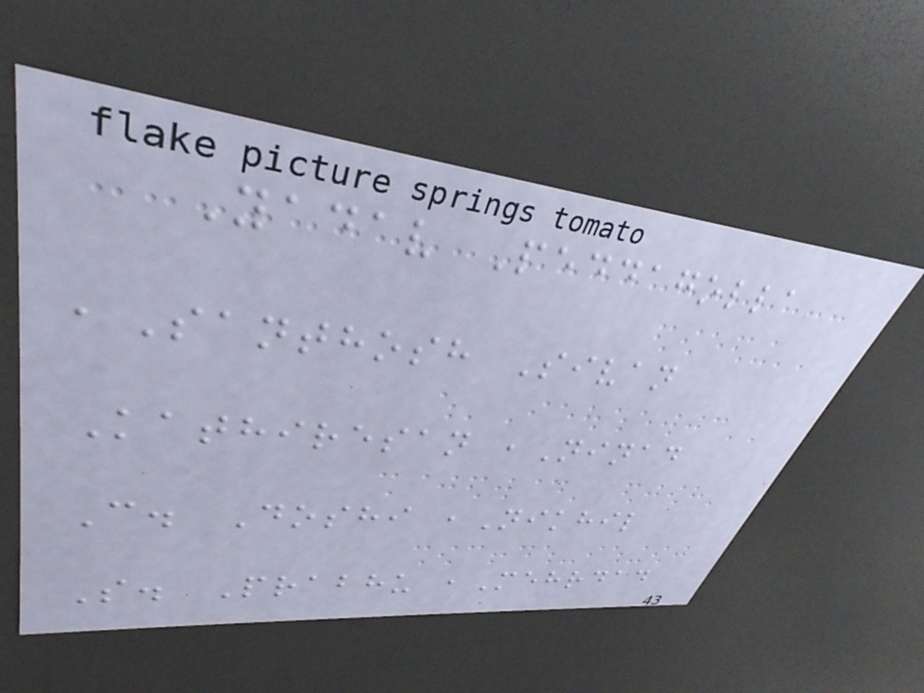Yadav Peddagolla
,Santhosh Sivan
Kathiresan ,Ninad
C. Doshi ,Nikhil
S. Prabhu ,Mehrdad
